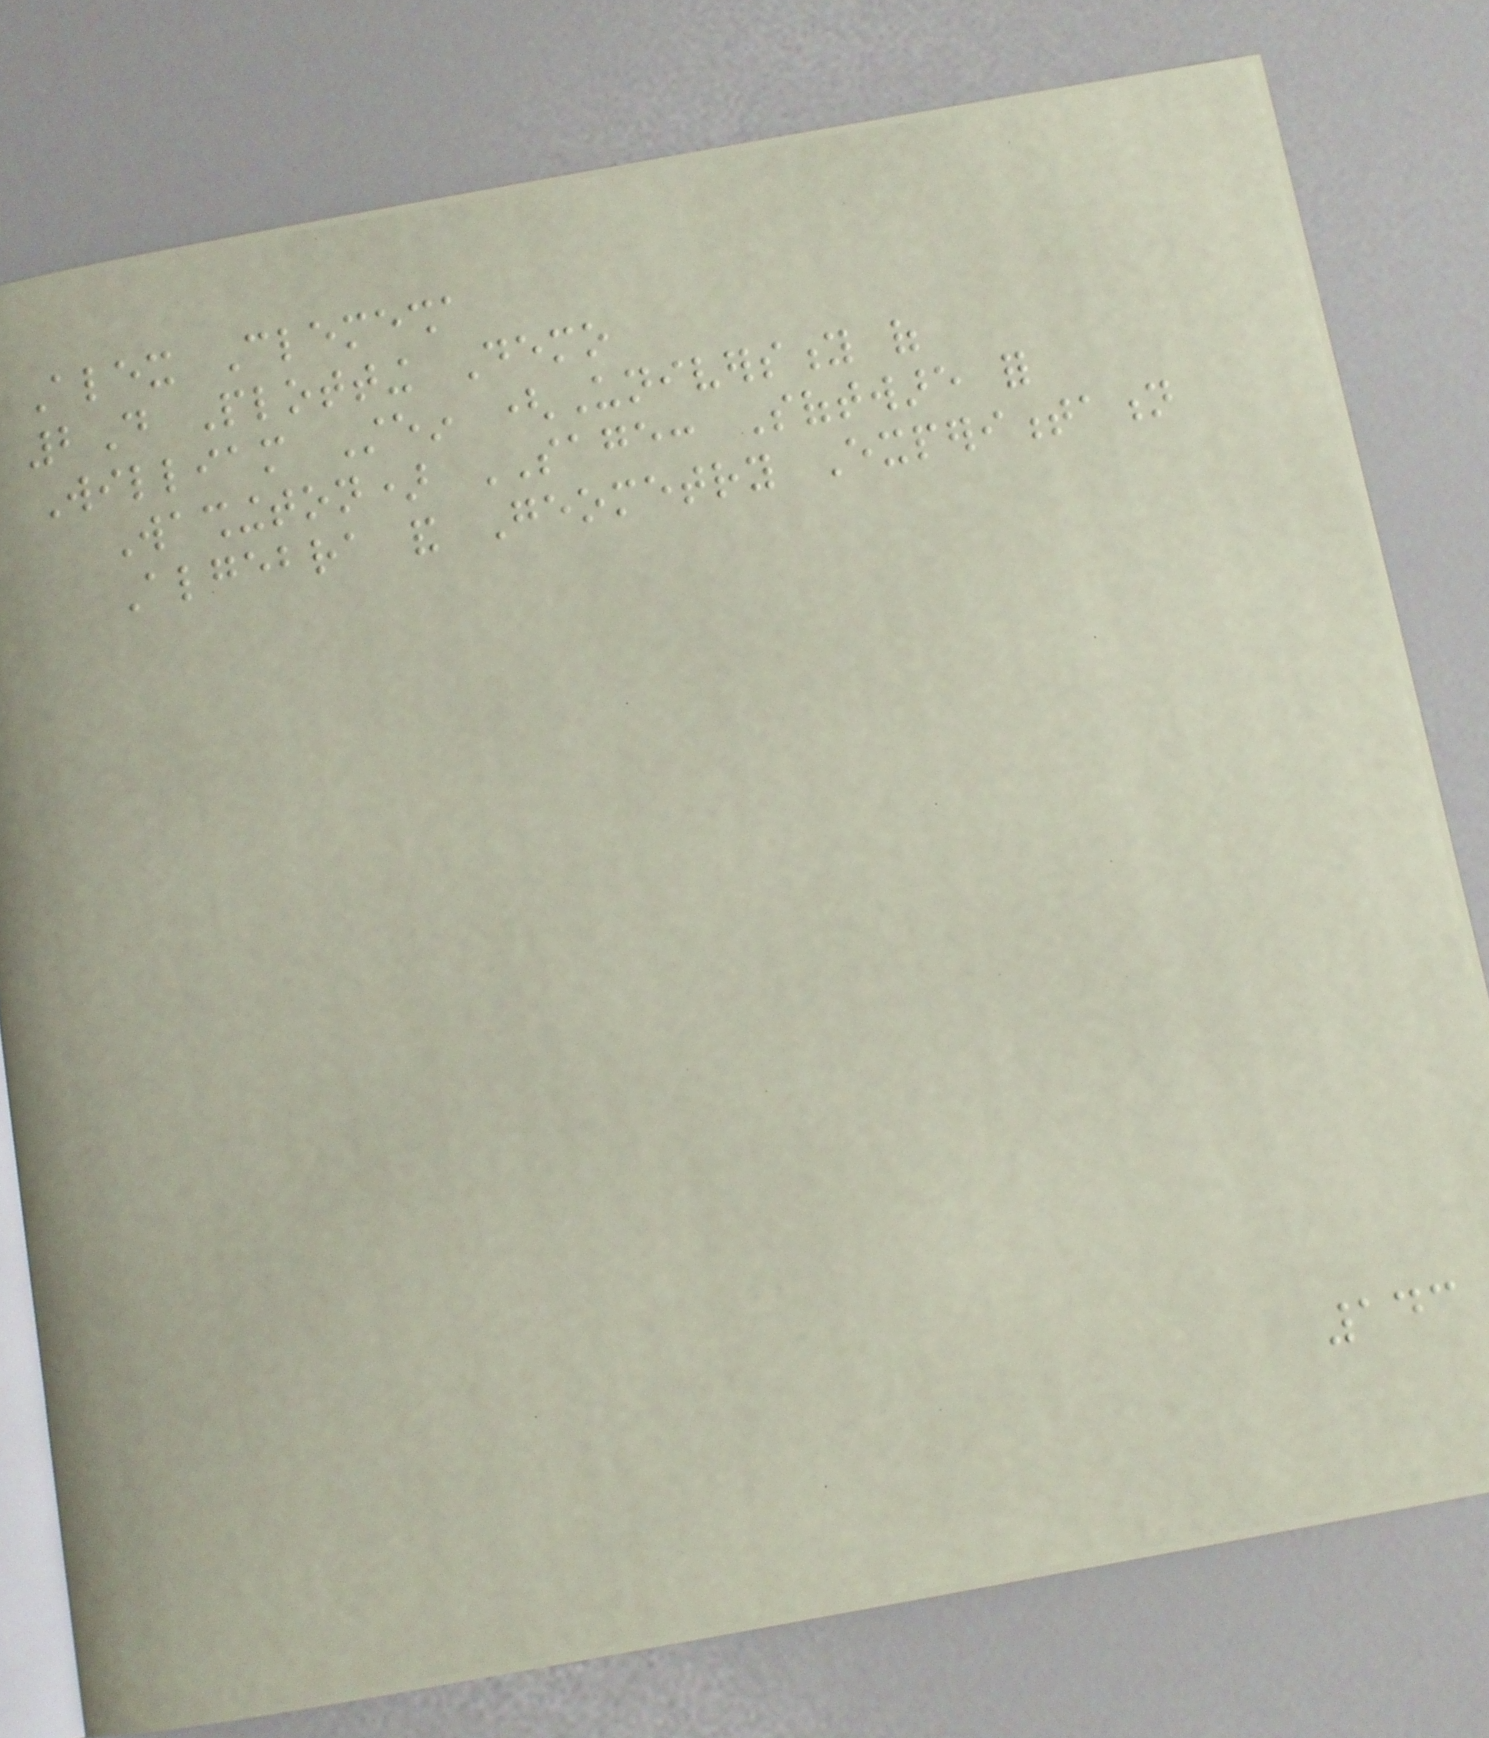Alex Clemesha
2D Plotting Demo
William Stein (University of
Washington) SAGE: Software for
Algebra and Geometry Experimentation
143
